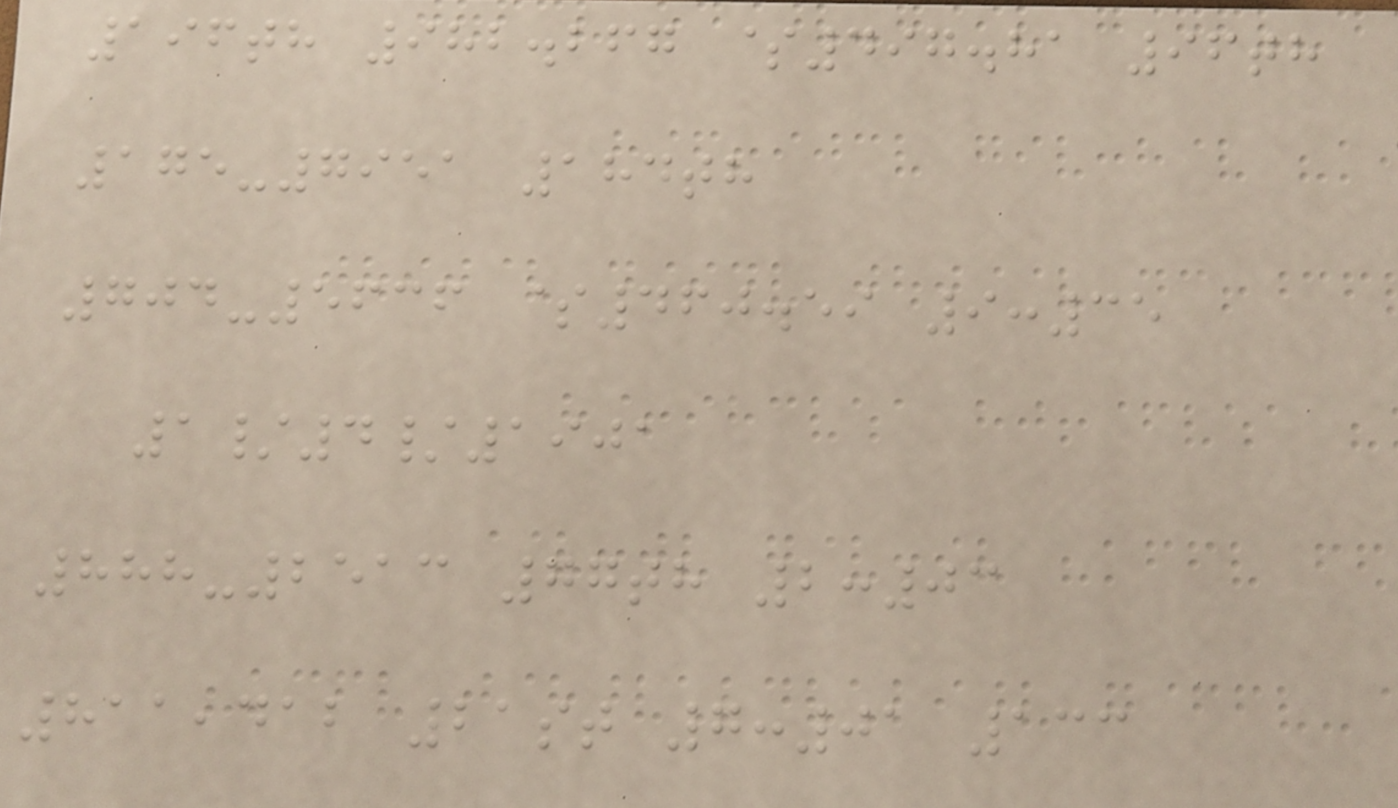196th 982.267 $497.81 96th
175-7951 184th
704-5636 $460.59 9:35
1/4/1901
888-2513 77th 2:03
811,412 21st 7:01 133
